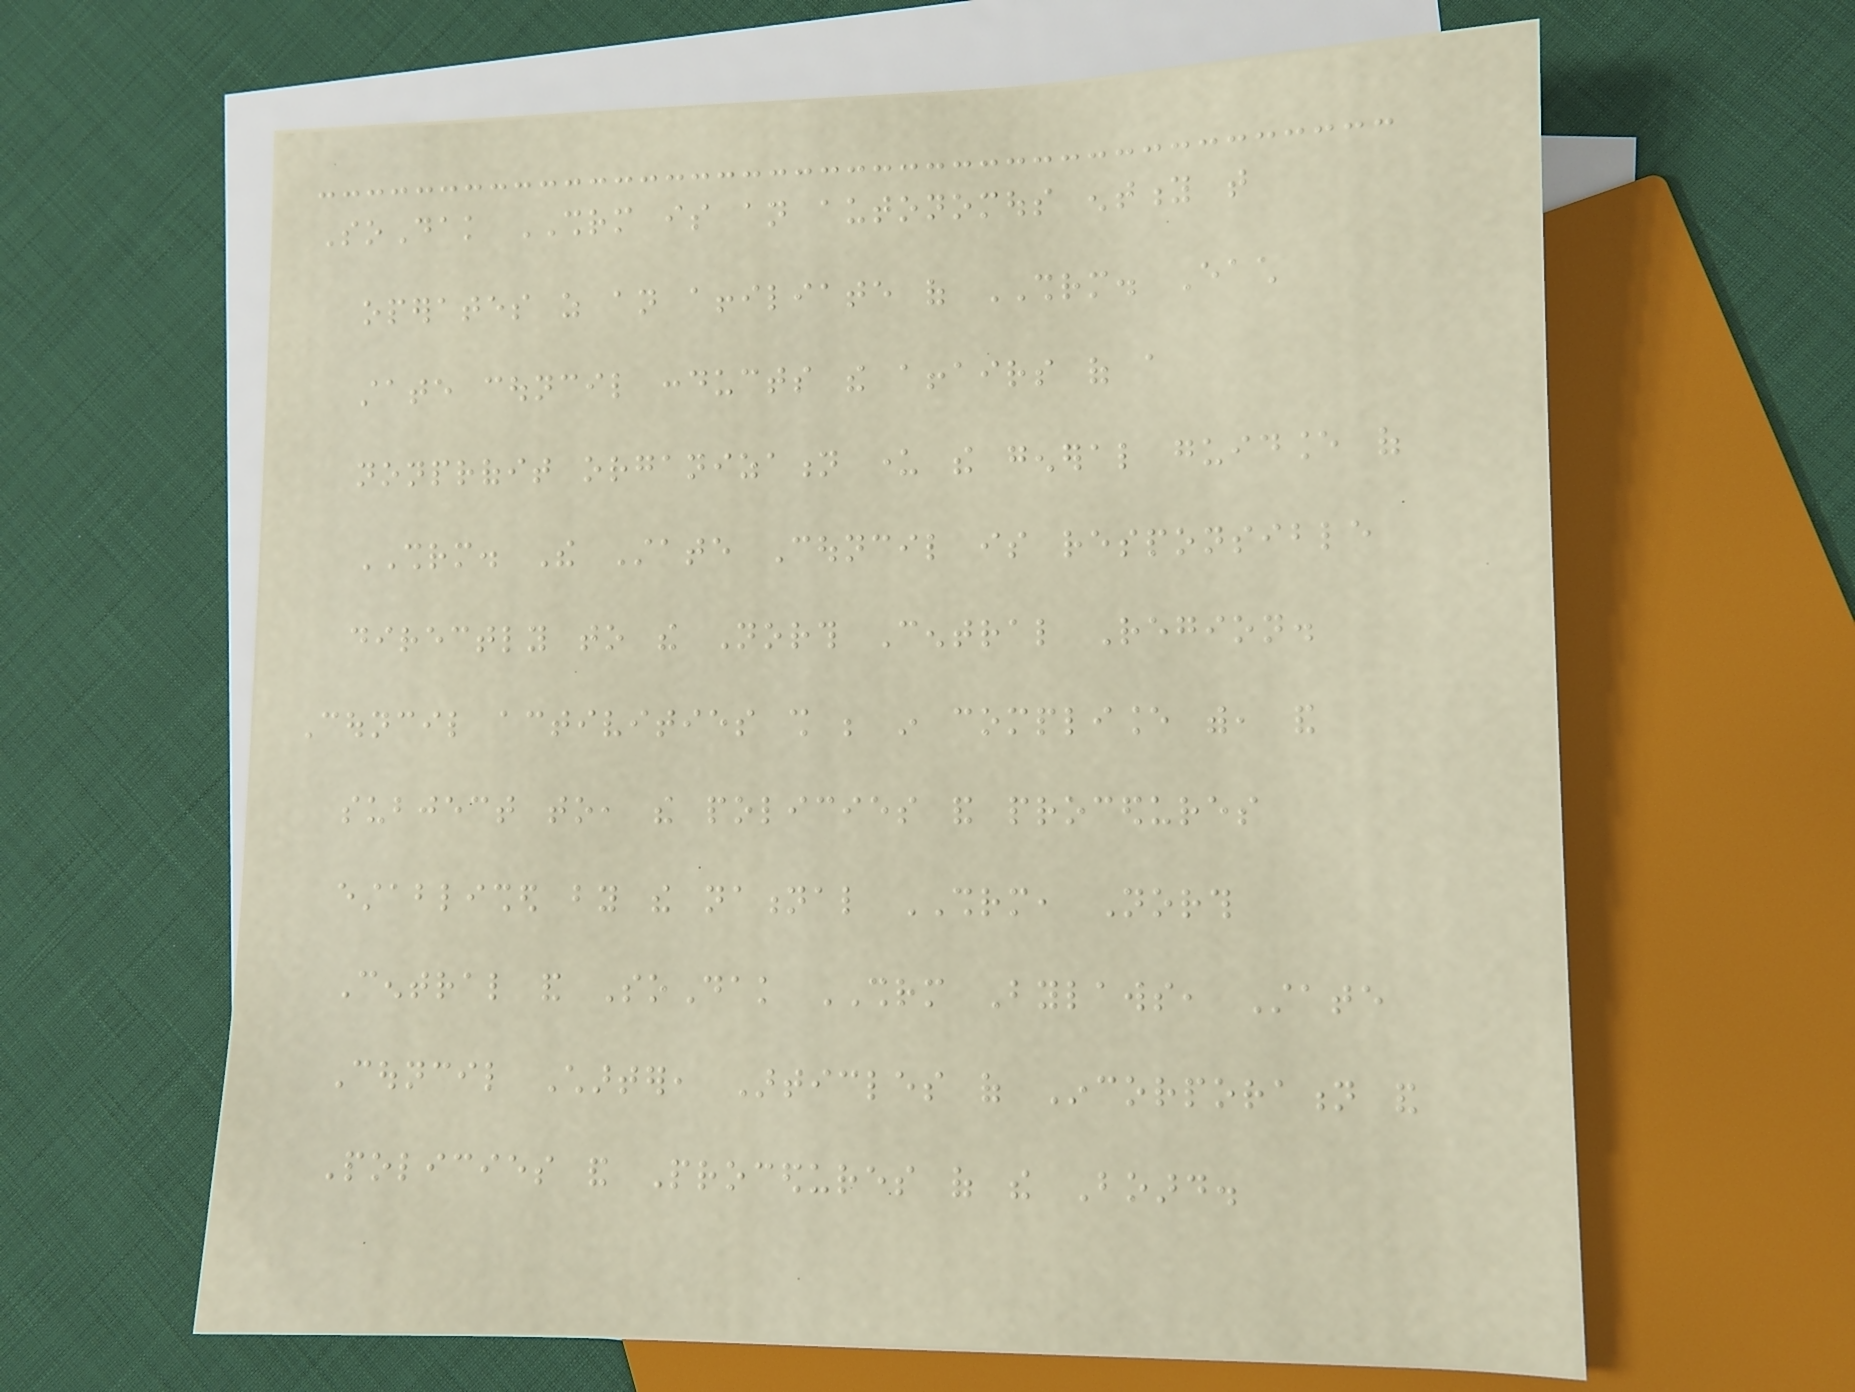SoDak SHRM is an autonomous entity that
operates as an affiliate of SHRM. Each
state council conducts the affairs of a
nonprofit organization under the general guidance of
SHRM. The State Council is responsible
directly to the North Central Region.
Council activities shall be in compliance with, and
subject to, the policies and procedures
established by the national SHRM, North
Central and SoDak SHRM Bylaws, State
Council Charter, Articles of Incorporation and
Policies and Procedures of the Board.
